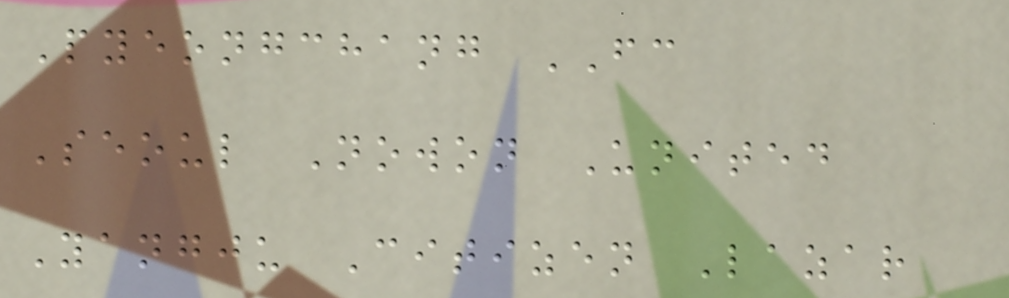Pyeongchang FC
Seoul Nowon United
Yangju Citizen Lazar
